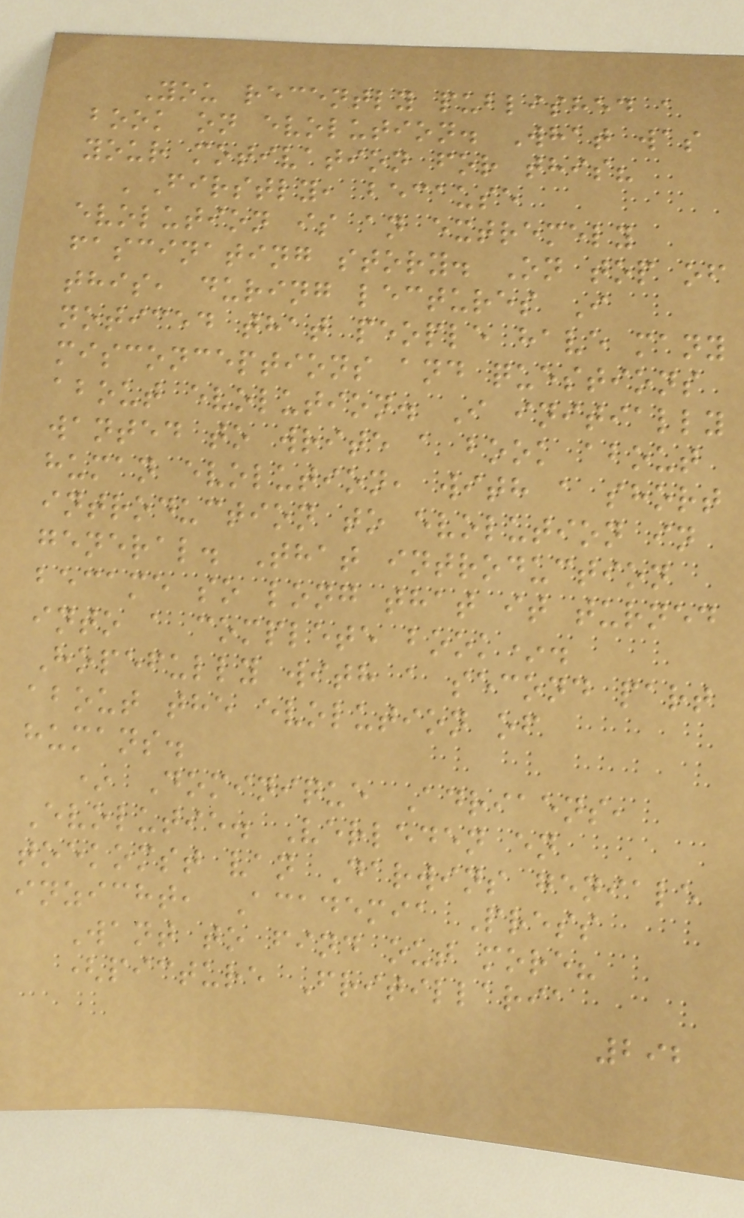You recently published a
book on evolution. What was
your motivation for this?
'Firstly, because
evolution is an extremely
fascinating story. On top of
this, during lectures I
noticed that people have many
misconceptions and questions
about evolution. I initially
wanted to write a book about
human evolution, with a short
introduction to evolution in
general. That introduction
became so long that it turned
into a complete book*.
Hopefully with a second part
about the evolution of
humans.
* Dominique Adriaens,
Evolutie. Verleden en
toekomst van Darwins geniale
inzicht, Academia Press
Want to find out more?
(picture Fritillaria
292
